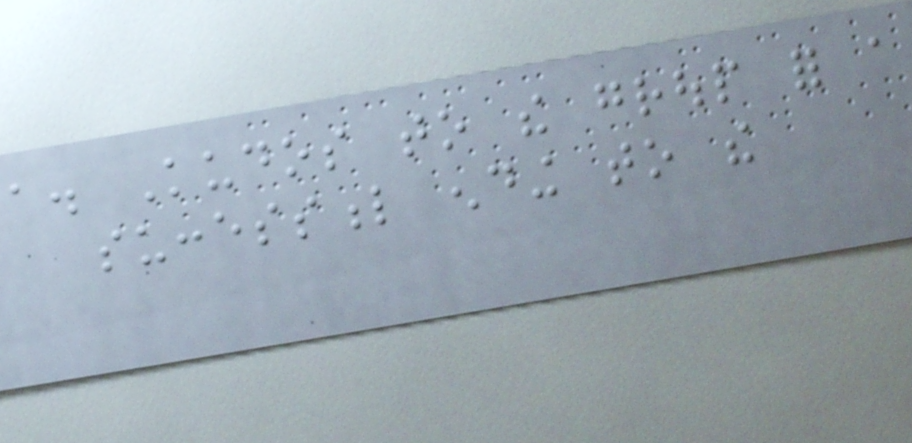a. Kudos to the group for a
successful ending to the
